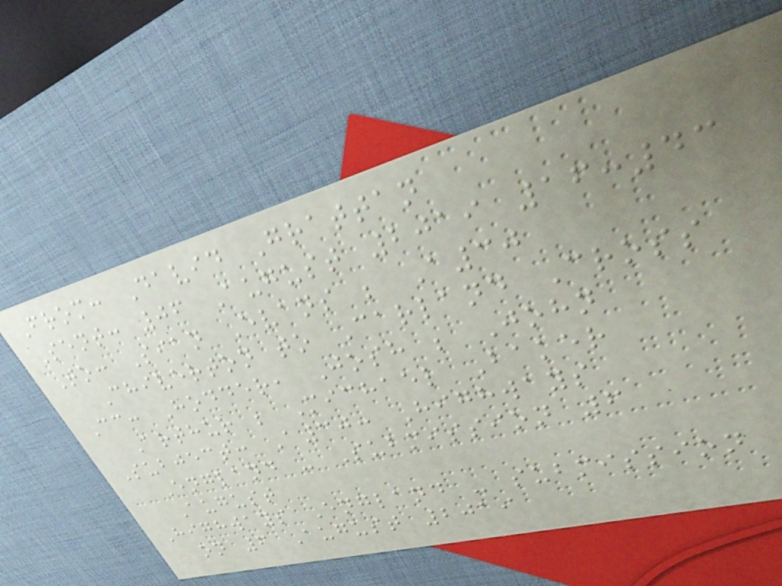From: David Grattan
Sent: 06 August 2019 16:43
To: Sian Evans ; A30
Chiverton to Carland Cross
Cc: Hodder, Josh ; John
Arthur ; Michael Baker
Subject: A30: Highways
England - Submission 6
August
Highways England - submission
on 6 August 2019
